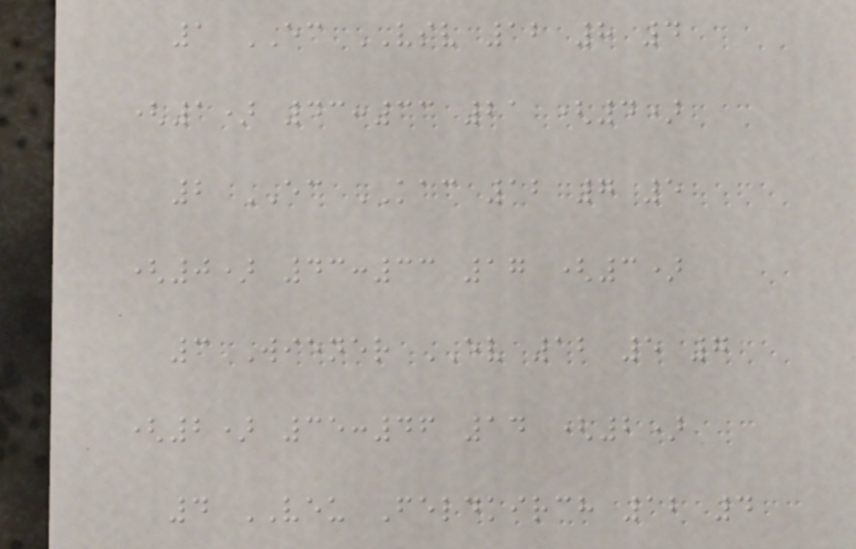1 EC VSV 12 8 4
(1) 43:33 21 (4)
2 EC KAC 12 7 5
(0) 43:33 17 (3)
3 Wiener EV 12 5 7
(2) 35:46 14 (2)
4 VEU Feldkirch 12 4
